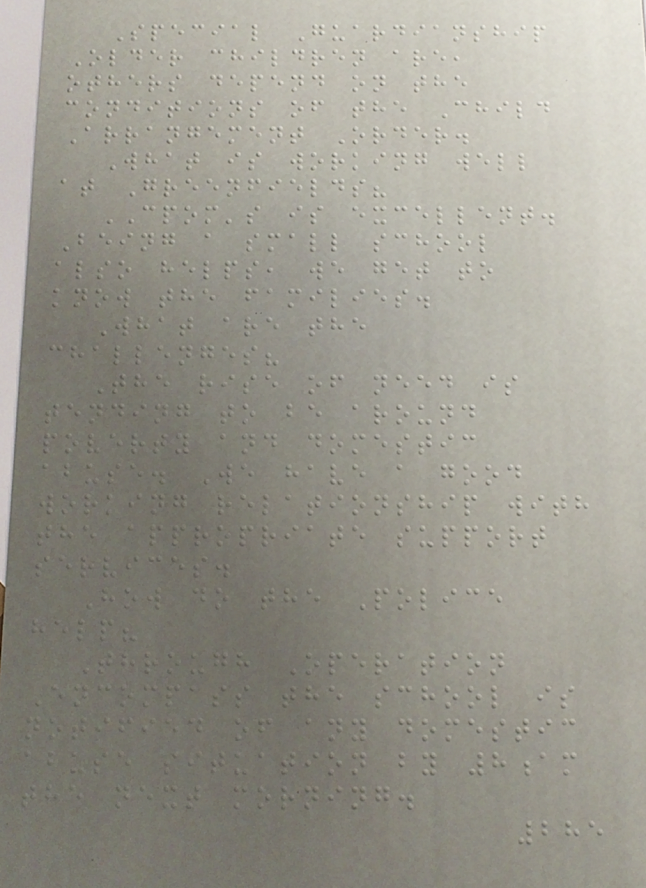Special Guardianship
Older children are,
others depend on the
conditions of the Child
Arrangement Order.
What is working well
at Greenfields?
CPOM's is excellent.
Being a small school
also helps, we get to
know the families.
What are the
challenges?
The rise of need is
tending to be around
poverty and domestic
abuse. We have a good
working relationship with
the appropriate support
services.
How do the Police
help?
Through Operation
Encompass the school is
notified of any domestic
abuse situation by 8am
the next morning.
285
